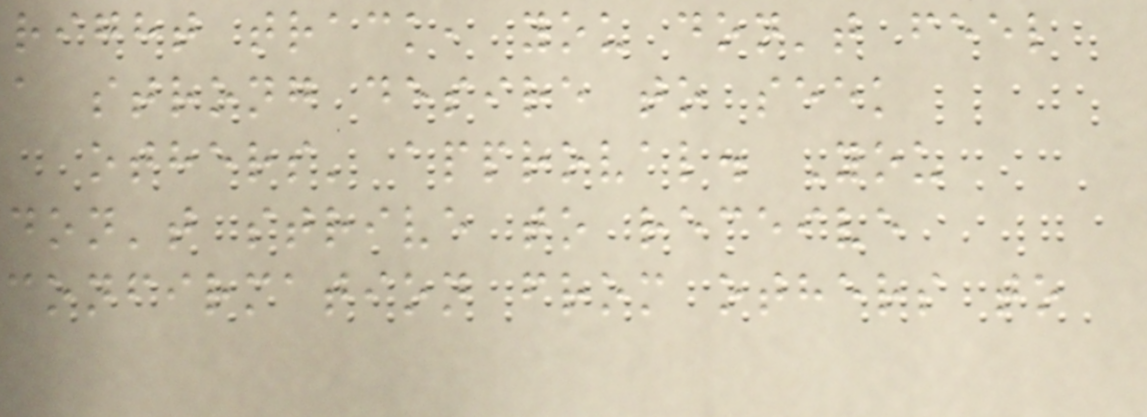right track, you don't feel
a strong desire to seek
others' approval. You
don't strive to receive
confirmation from others to
